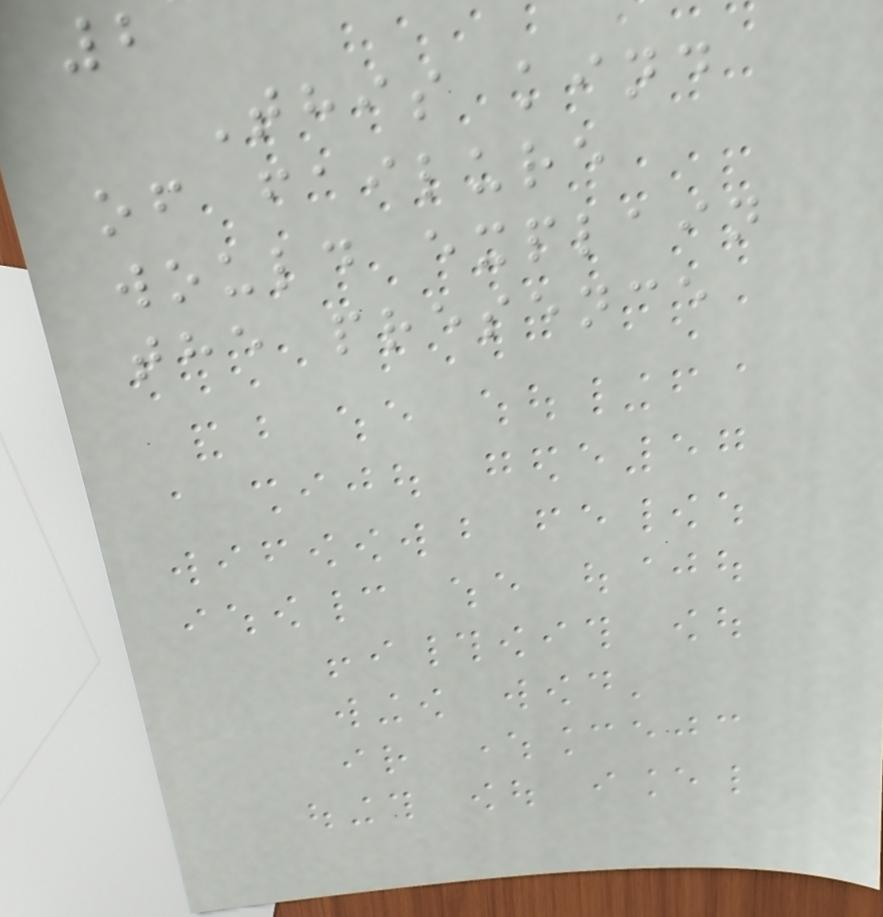2
This kind
of failure
would explain
the presence
